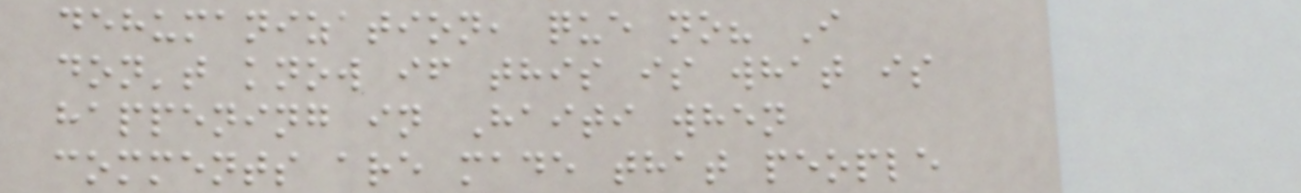dehumanization, que no? I
don't know if this is what is
happening in Haiti when
comments are made that people
